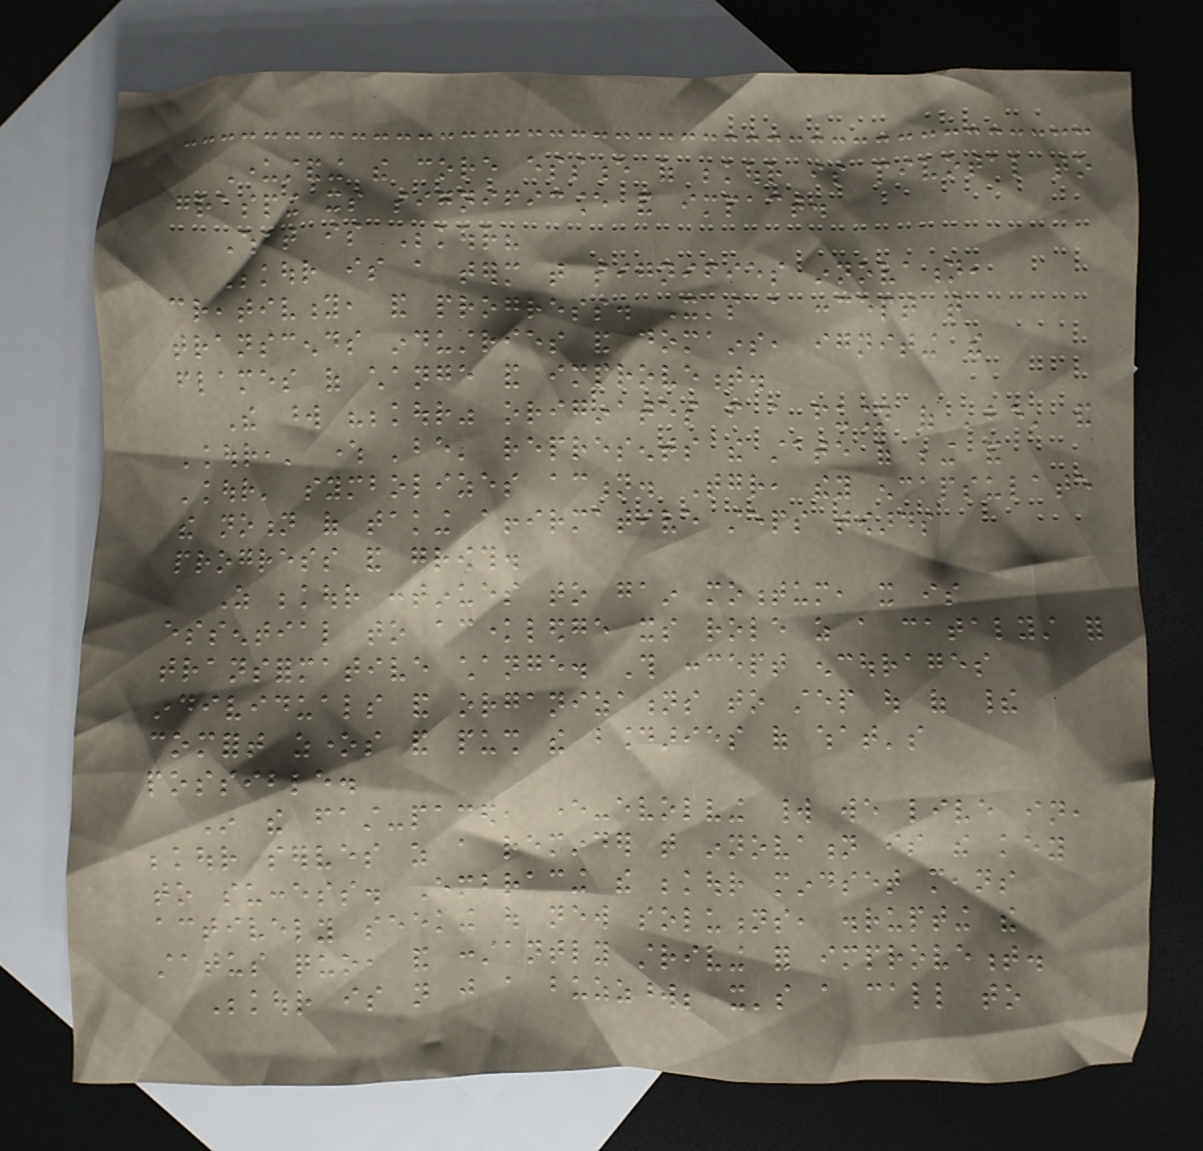Understanding the core essence of bekour is pivotal to
grasping its significance and impact.
What is Bekour?
Bekour is a term that signifies innovation,
creativity, and progress. It's a concept that
transcends industries and domains, igniting the
flames of change and improvement.
The word "bekour" originates from a fusion of 'be' and
'kour,' where 'be' represents the state of being and
'kour' symbolizes action. Together, they encapsulate
the notion of taking affirmative steps towards
progress and growth.
As bekour continues to gain momentum, it is
essential to acknowledge its role as a catalyst for
transformative change. This concept encourages
individuals and organizations to step out of their
comfort zones and push the boundaries of what's
possible.
In the fast-paced, ever-evolving world we live in,
bekour serves as a reminder that innovation is the key
to success. Embracing the bekour mindset means
actively seeking out new solutions, disrupting the
status quo, and constantly striving for improvement.
Bekour is not just a buzzword; it's a call to
